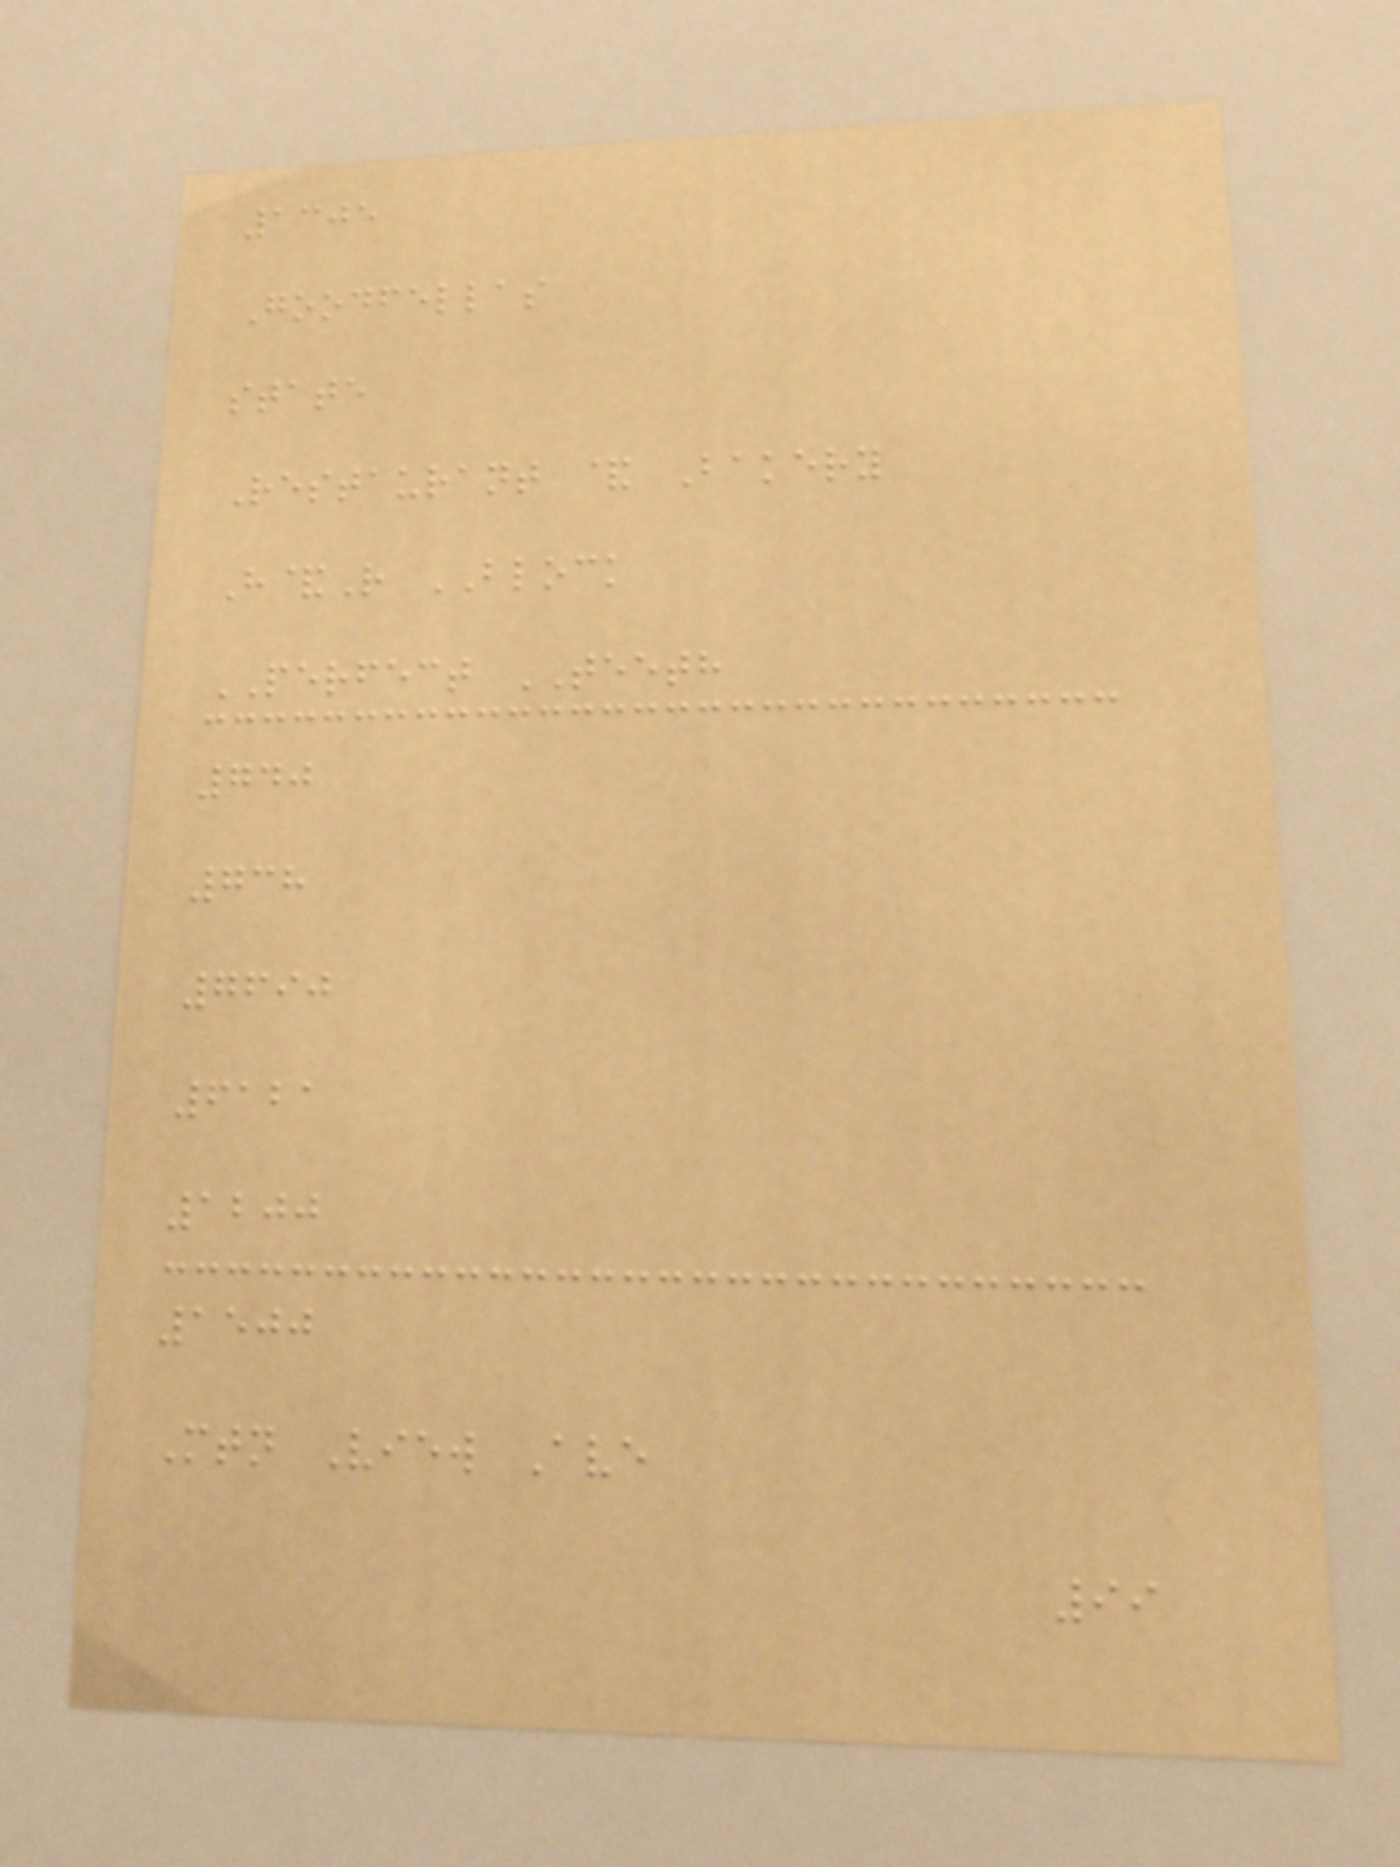1305
Goodfellas
state
Restaurant & Bakery
H&R BLOCK
PERFECT TEETH
740
738
7690
6121
1200
1500
Mtn View Ave
99
